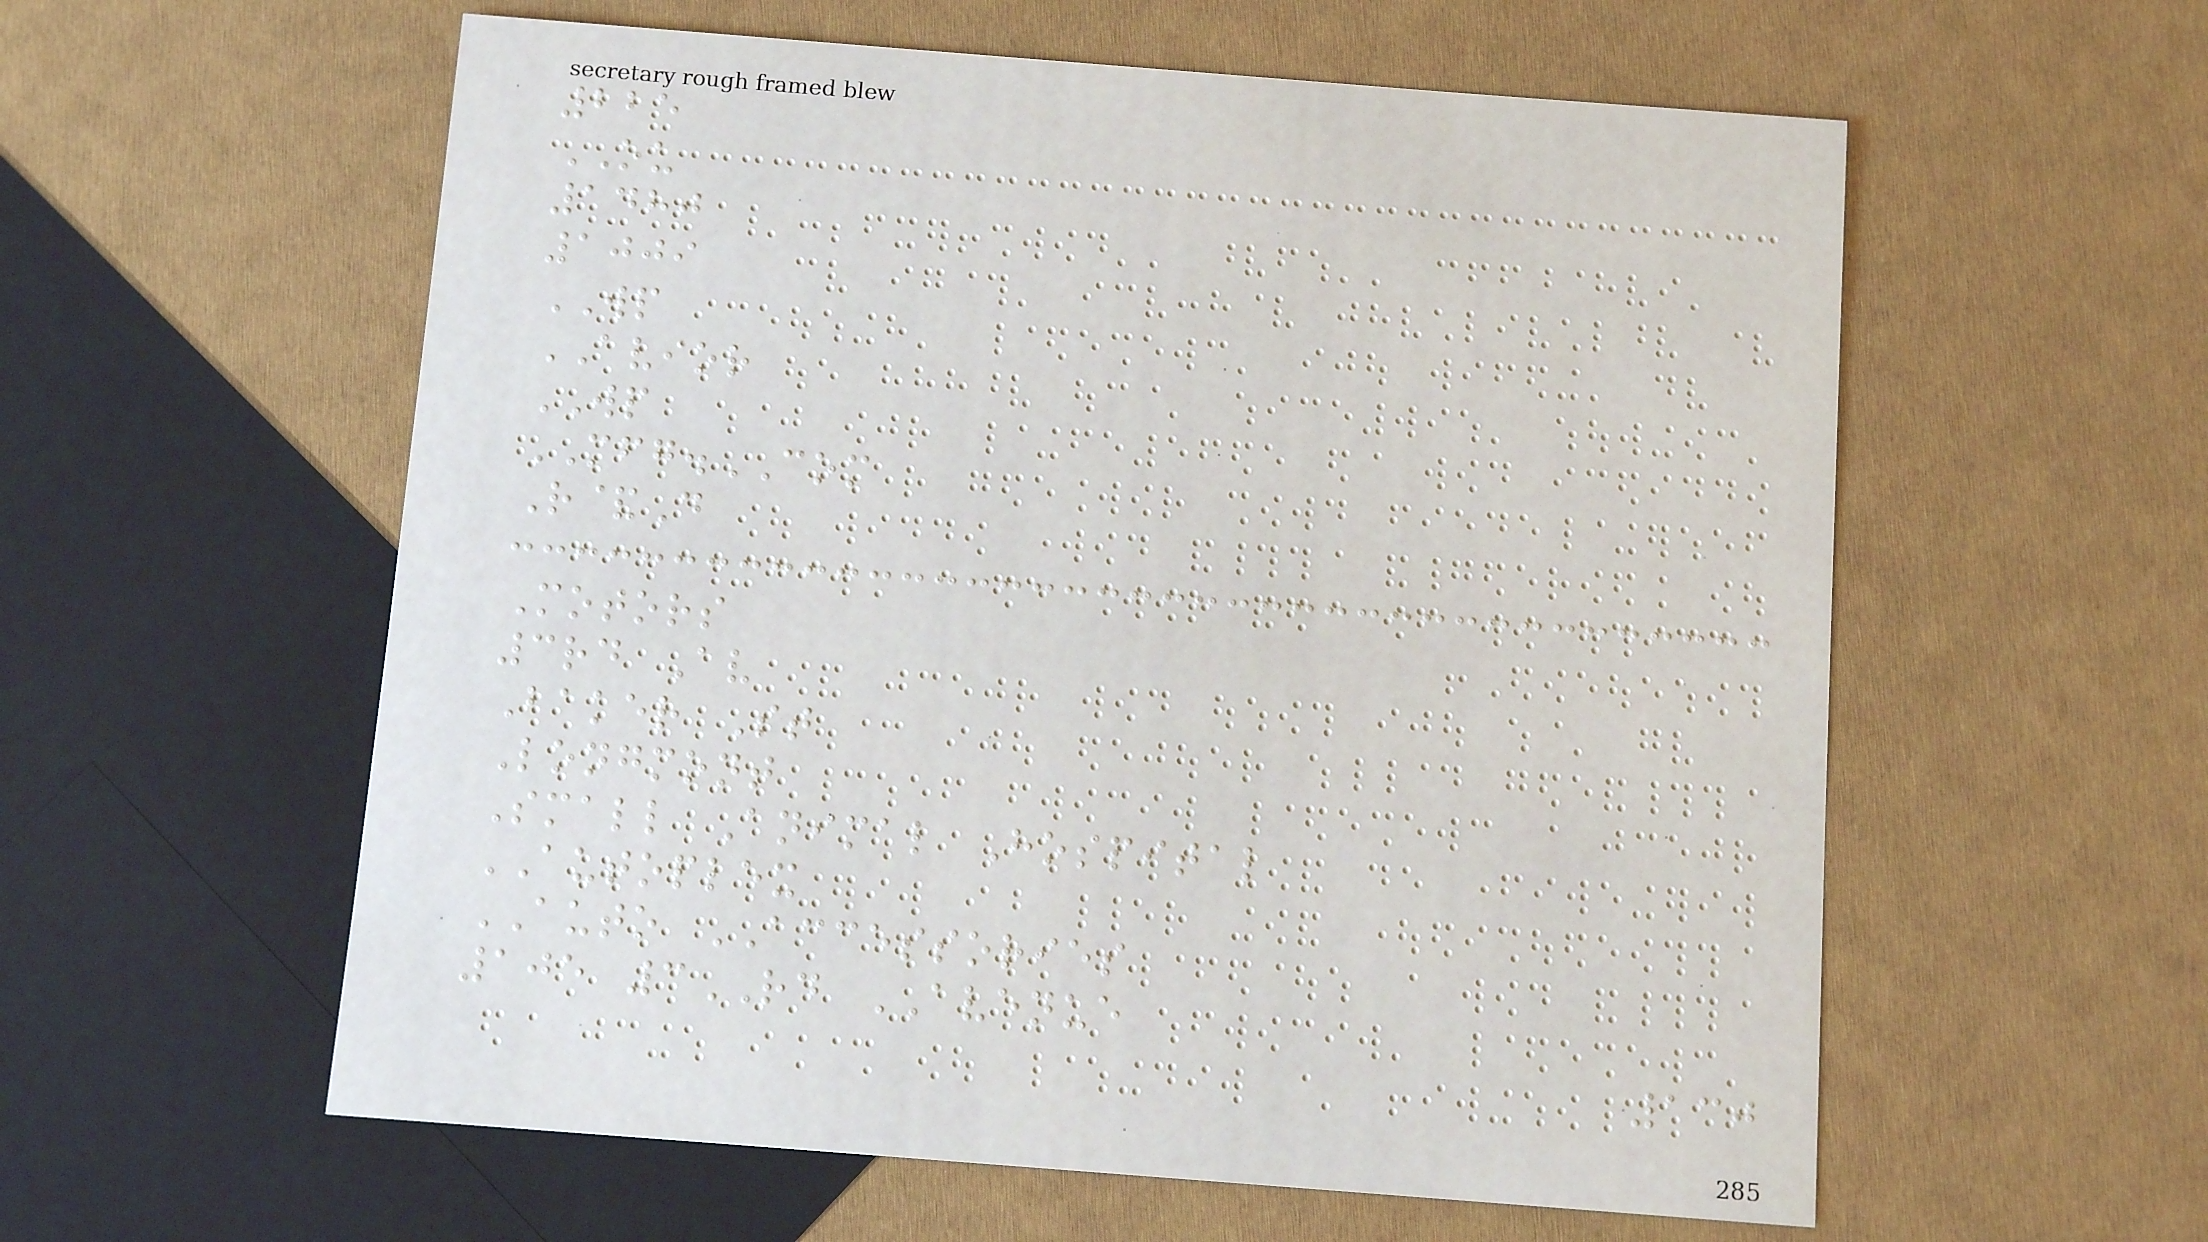225
OU
1480
1009
WP
AVIOR
WP
MFG.COM
R&D
Motors
3rd Av
Baker St
Longmont
Small Animal Hospital
AUTOPLEX
AUTO ACCESSORIES
105 3RD AVENUE
130
